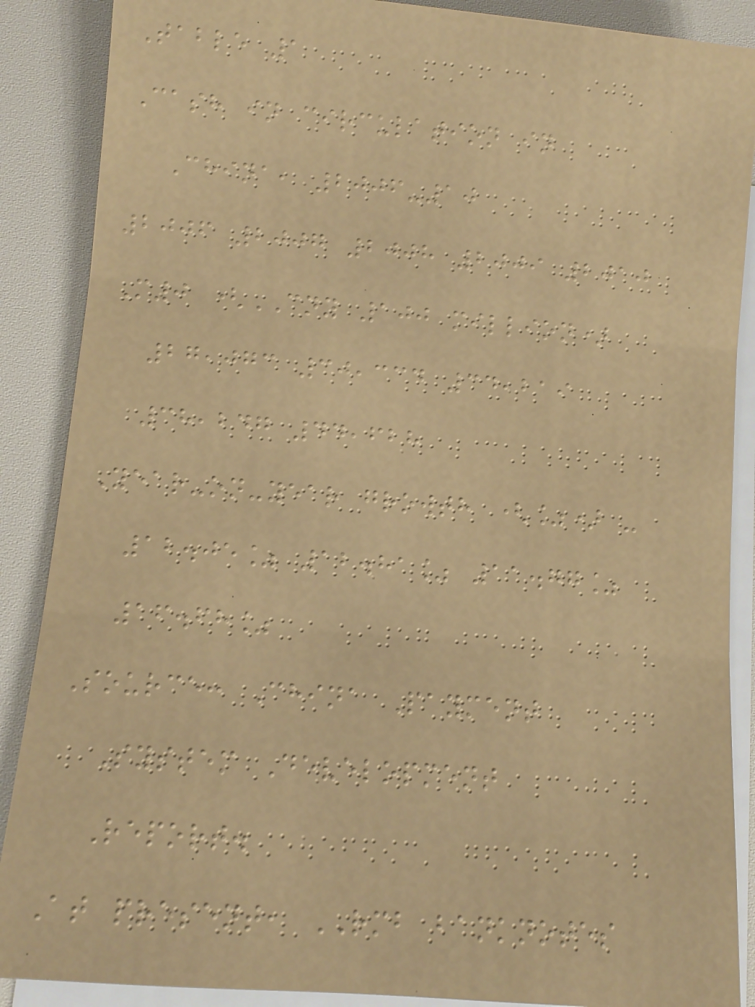Table 1
Cash in circulation in
China, 2006-10
2006 2007 2008 2009 2010
M0 (CNY 100 million)
27,073 30,334 34,219
38,247 44,628
Year-on-year growth (%) -
12.05% 12.81% 11.77%
16.68%
Source: China Payment
System Development
Report.
At present, RMB banknotes
